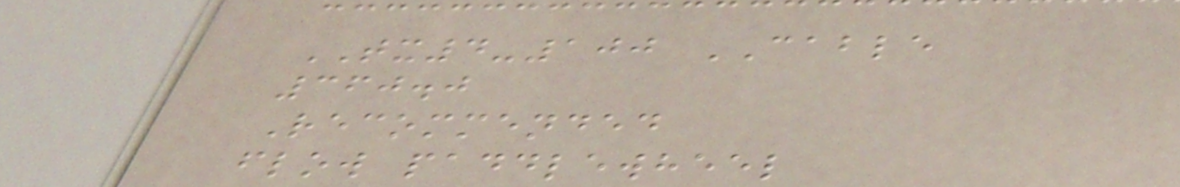TX4-100 CABLE
360.0
Recommended
flow paddlewheel
